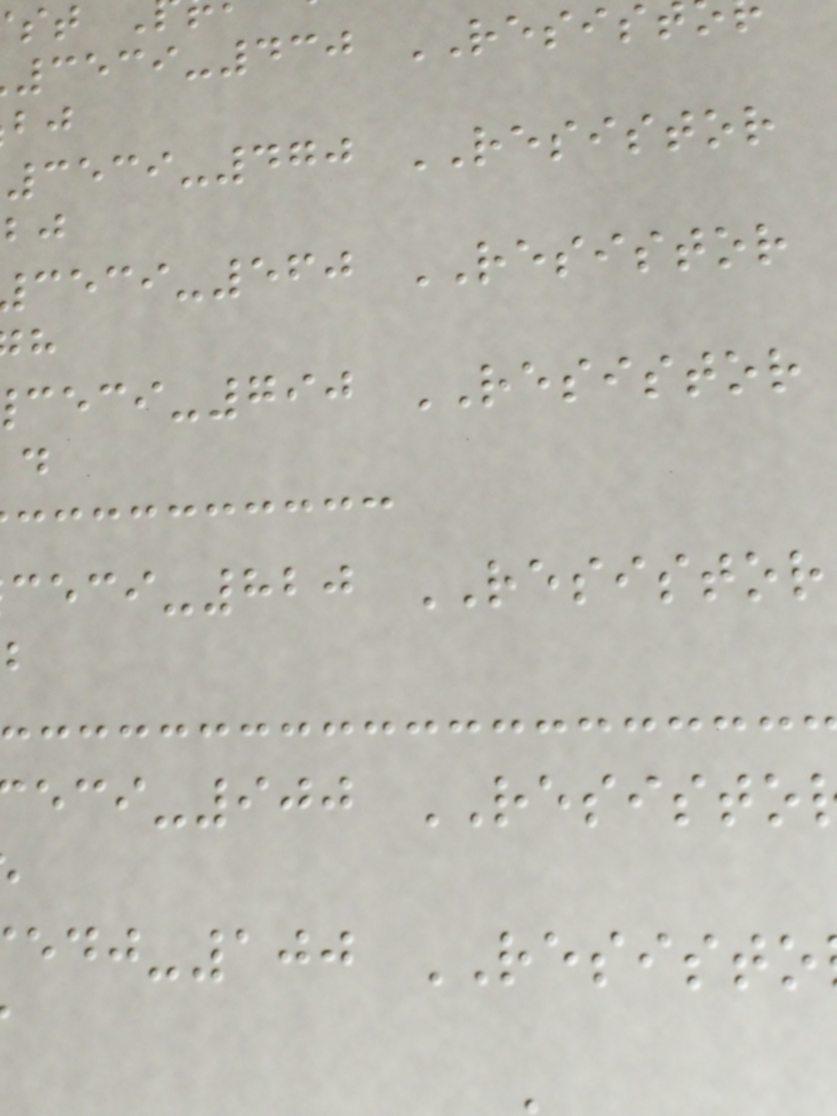3539-430 RESIS
3539-470 RESISTOR
-560 RESISTOR
-790 RESISTOR
-820 RESISTOR
-900 RESISTO
-100 RESISTO
